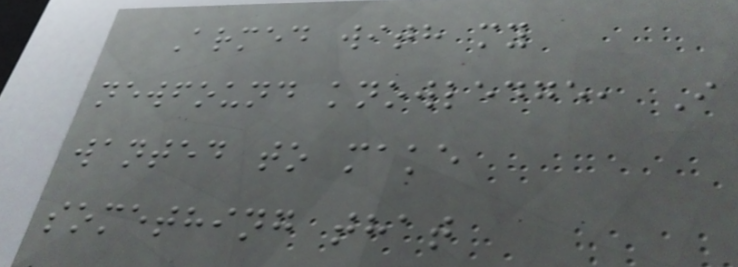Armed with my
newfound knowledge, I
wanted to make
something that
